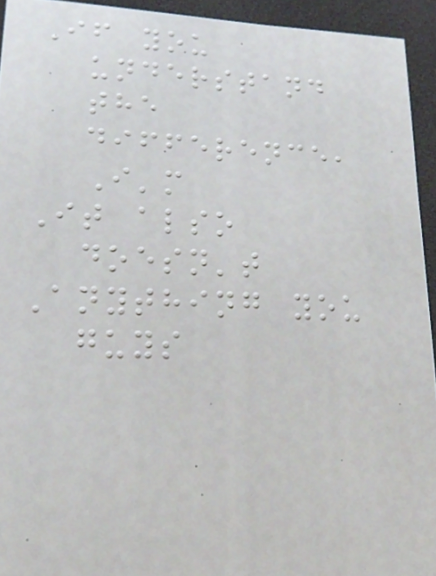If you
understand
the
difference,
I'm
It also
doesn't
Anything you
guys
